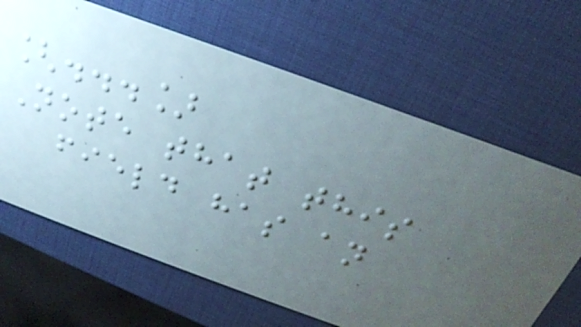[...]
Note that this
field has an
